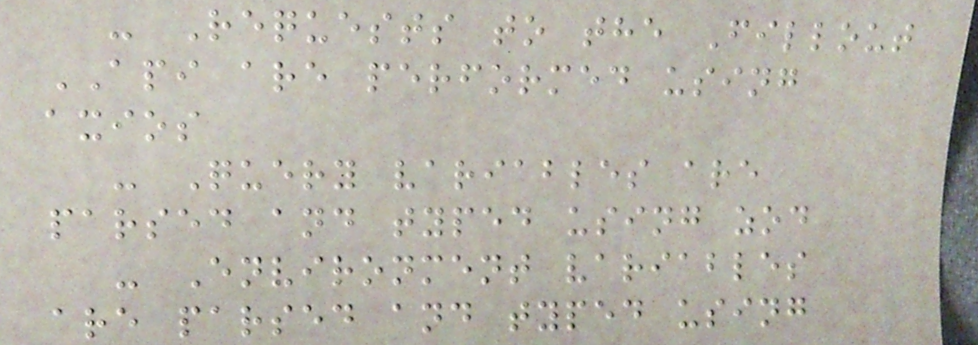- Requests to the Fillout
API are performed using
axios
- Query variables are
parsed and typed using zod
- Environment variables
are parsed and typed using
